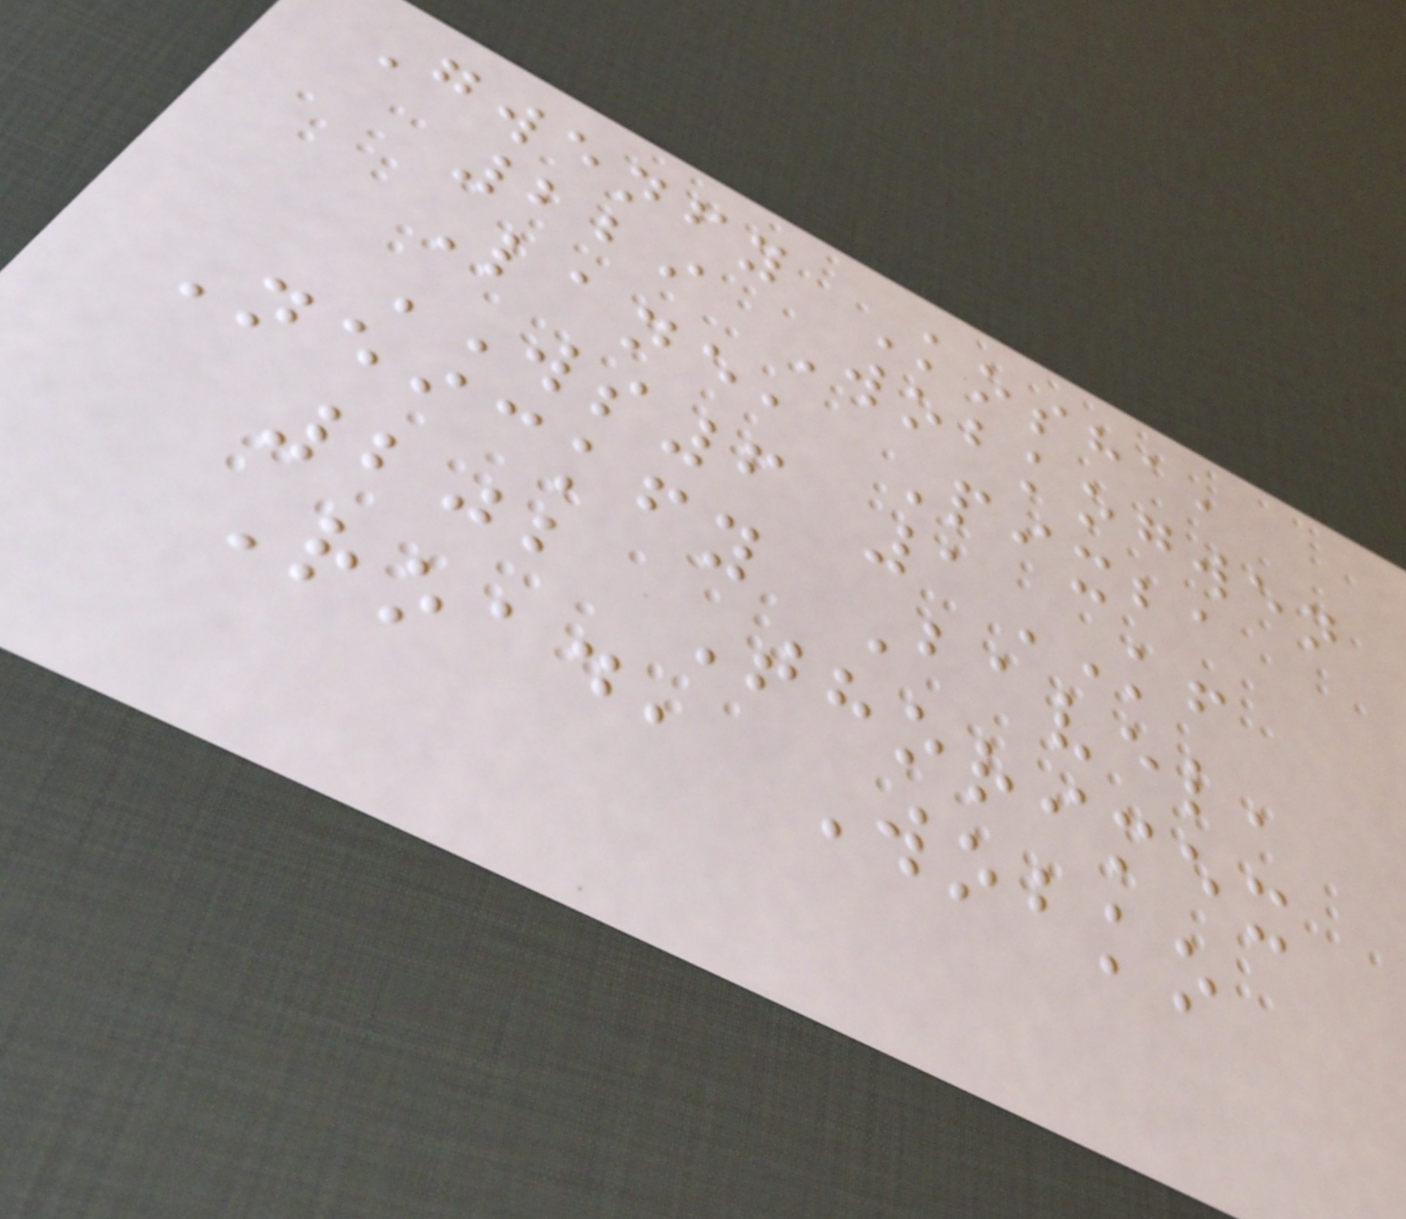Gwenfy Kosha,
229 Wobkogwen
Lane, Pixba
WS6 1KF
Neickfy Bavel,
202 Thorimex
Road, Wobko
